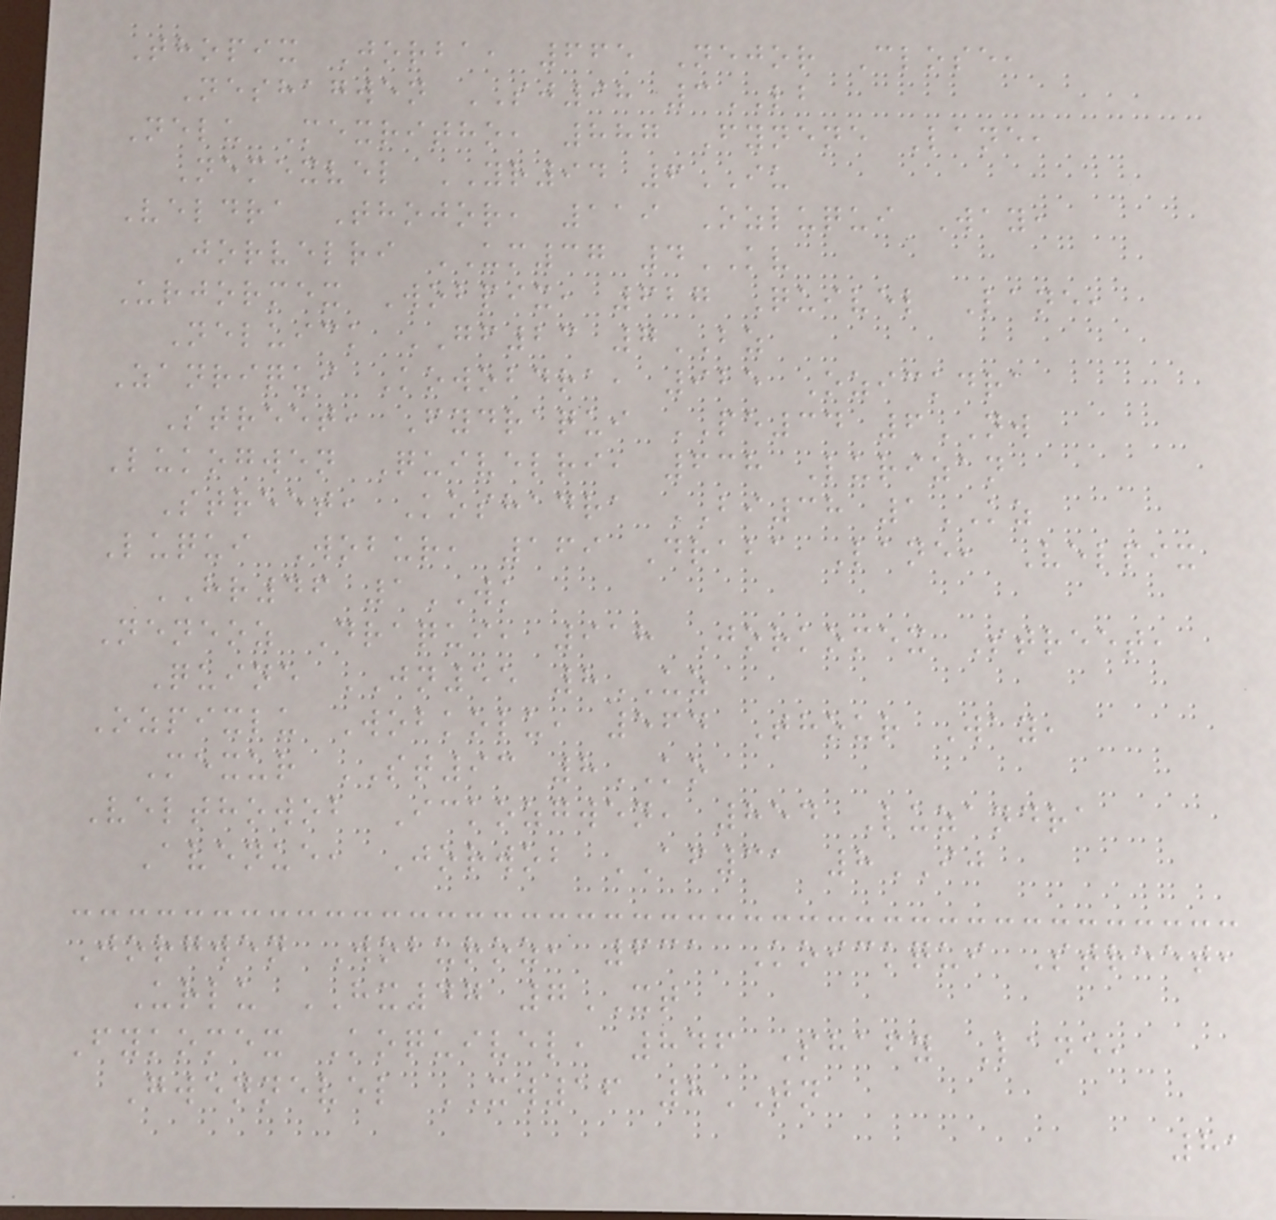Thopix Jorba, 665 Nejor Close,
Neshagwen SJ98 3LB
Nelu Mexritho, 887 Fynene Lane,
Nemexvel YR94 6IU
Veldra Thojor, 119 Ozluqui Way,
Jorvelri UM37 4KV
Urjormex Wobpix, 627 Quivel Lane,
Neluick GF23 7BZ
Zanriqui Kowobdra, 925 Ozickdra
Street, Fydraqui PE34 6NW
Lukogwen Quivelri, 638 Lurizan
Street, Koshadra BI38 1KZ
Luqui Wobur, 169 Draba Lane, Velpix
HR46 1WK
Neneoz Draqui, 918 Jorkomex Street,
Quine JN55 8UZ
Ozpixlu Wobkolu, 564 Thour Way,
Mexur ST93 8KO
Velthowob Ickozgwen, 854 Luzandra
Avenue, Jorwob AF31 8IJ
Jorgwen Woburoz, 631 Koickqui Street,
Urlu HX47 7XT
Fykomex Koquivel, 846 Shafy Lane,
Gwennevel XW16 8TN
81
